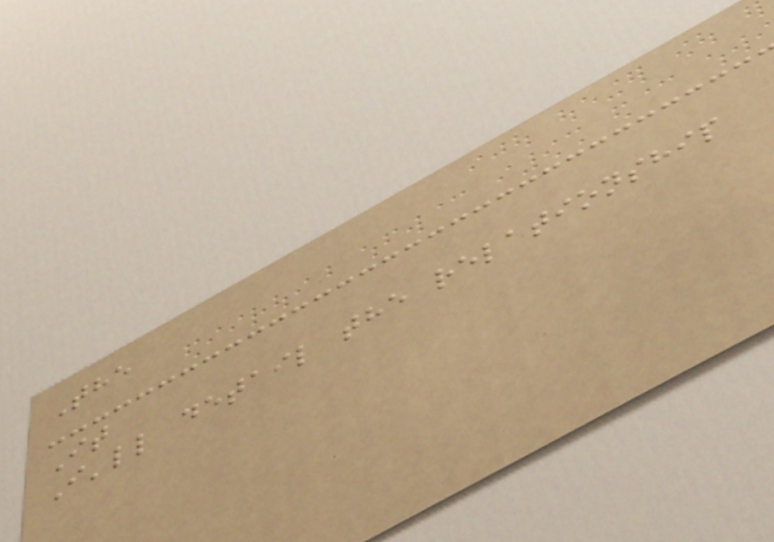The
It
I'll detail the relationship
